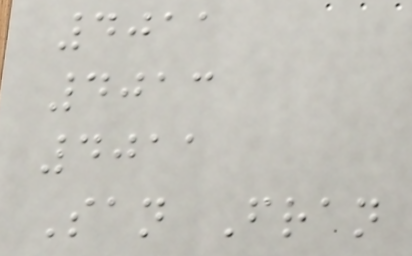4011
4013
4011
San Fran
